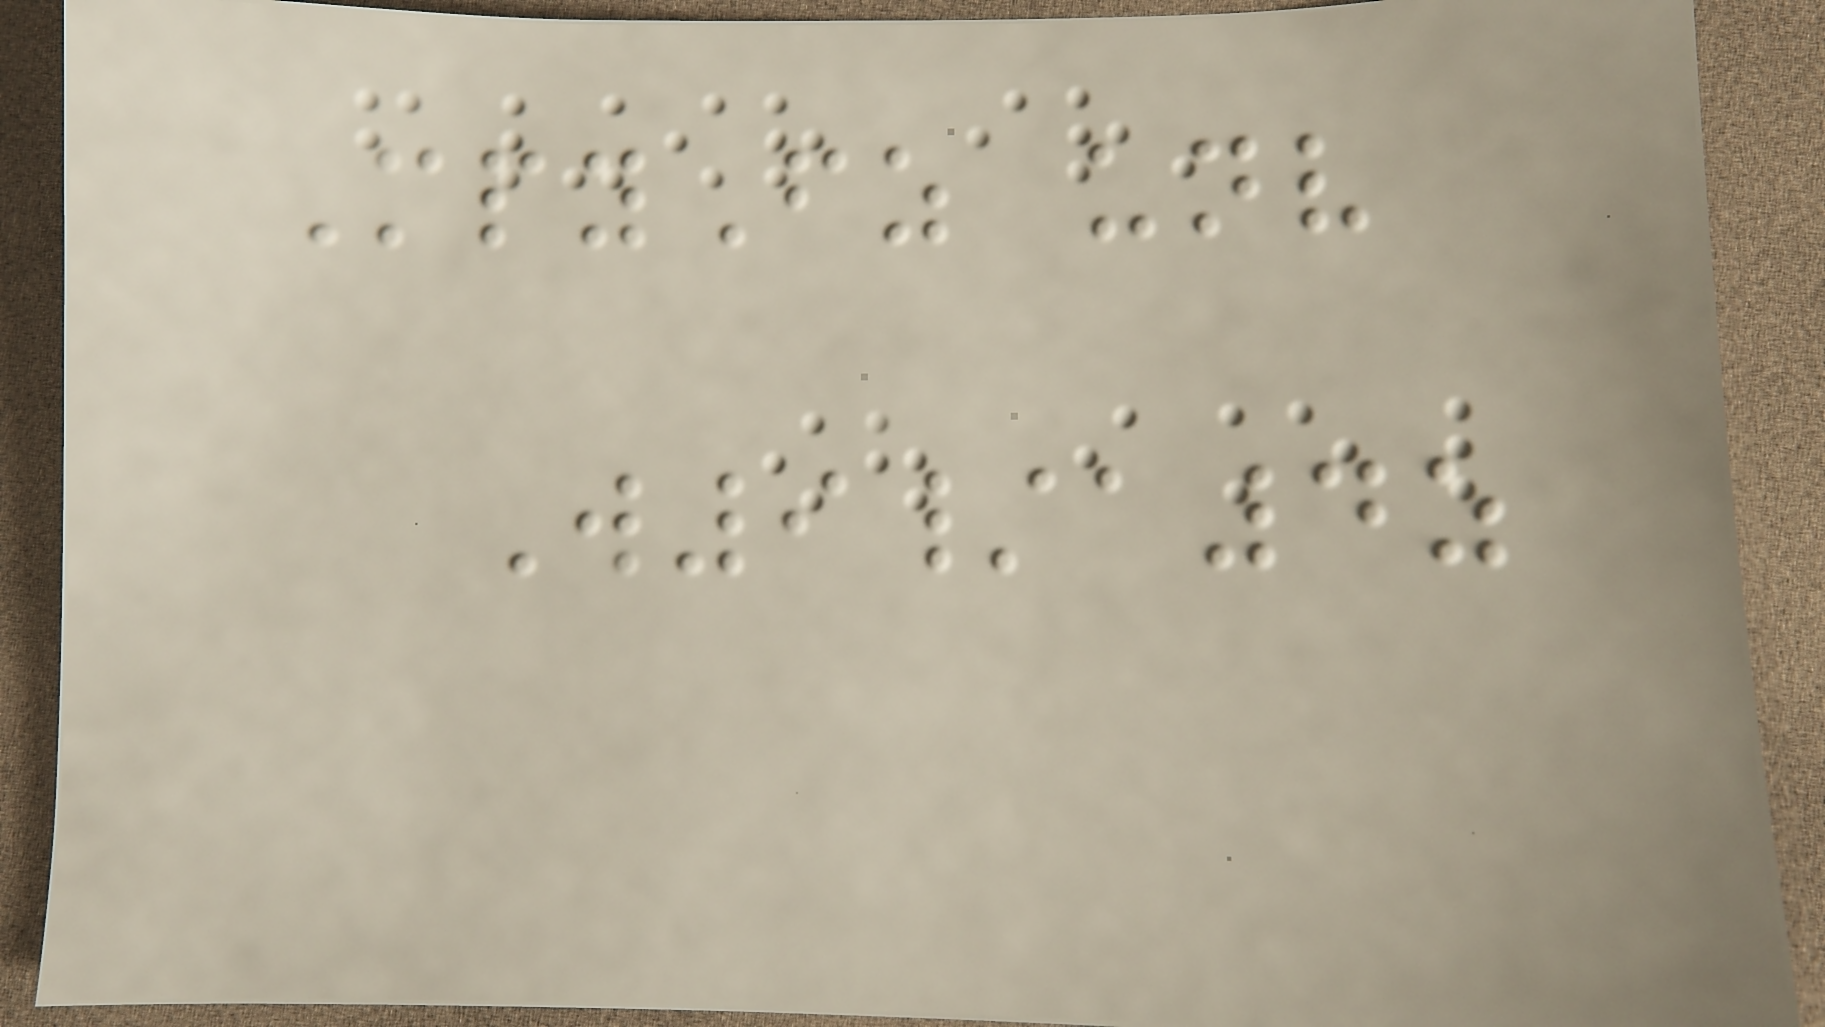MpyFz unv
W9/a4z
